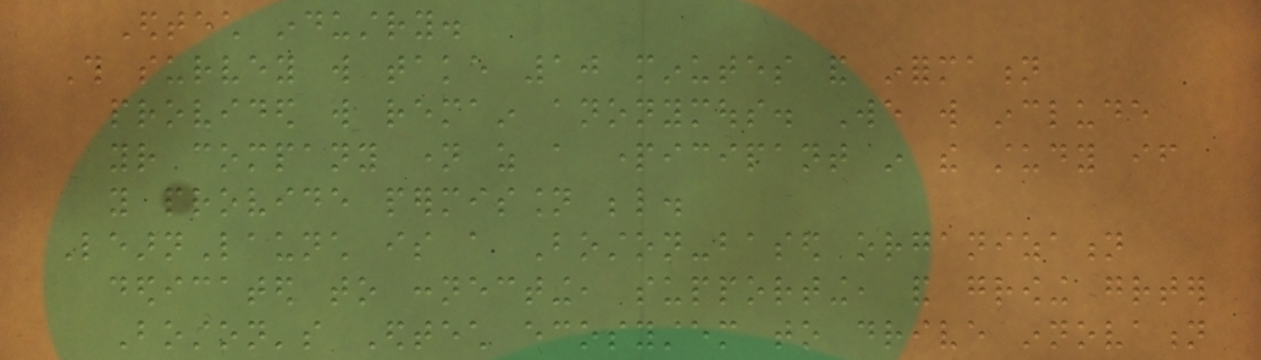Edtech industry.
This survey will take 10 minutes and information
provided will remain anonymous. We will include
your company name as a participant in the study if
you provide permission below.
LearnLaunch is a Boston-based organization
dedicated to connecting, supporting, and growing greater
Boston's Edtech ecosystem to drive innovation
